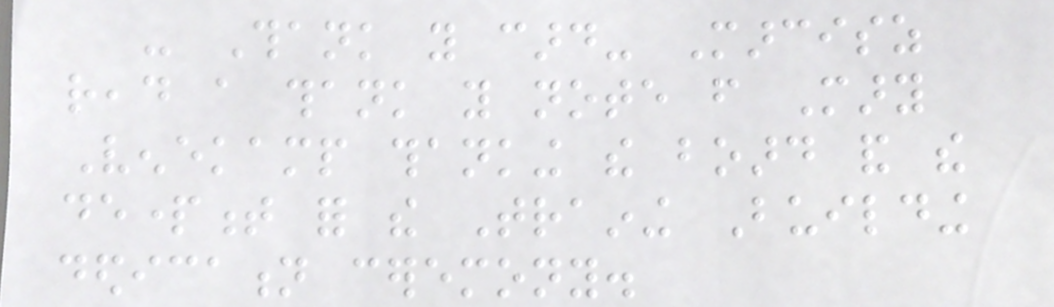- Thank you card- Marcisz
read a thank you note from Mary
Venekamp thanking the board and the
department for the Training Building
dedication ceremony.
